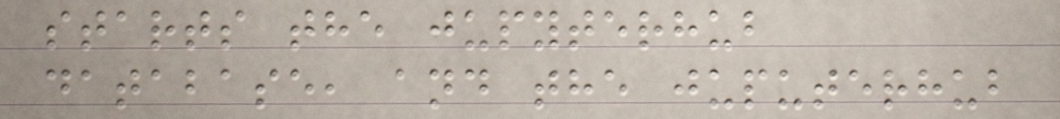starts the jupyterhub
database, and the juputerhub
